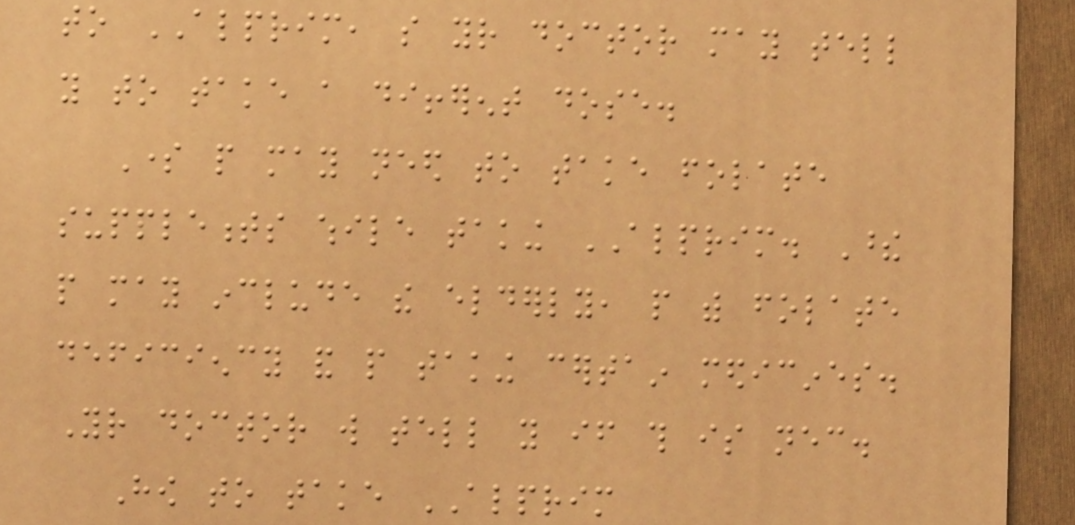to ALPRIM, so your doctor may tell
you to take a different dose.
Some people may need to take folate
supplements while taking ALPRIM. These
people may include the elderly, people with folate
deficiency and people taking certain medicines.
Your doctor will tell you if this is necessary.
How to take ALPRIM
